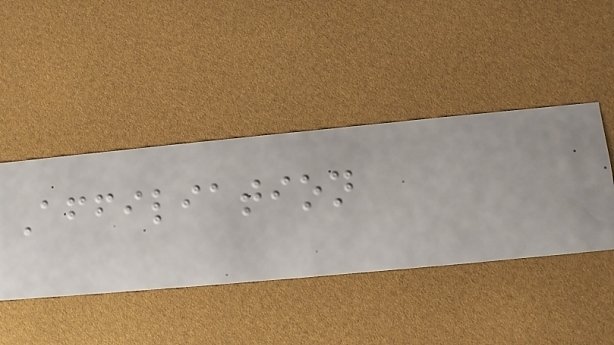Affiliation
